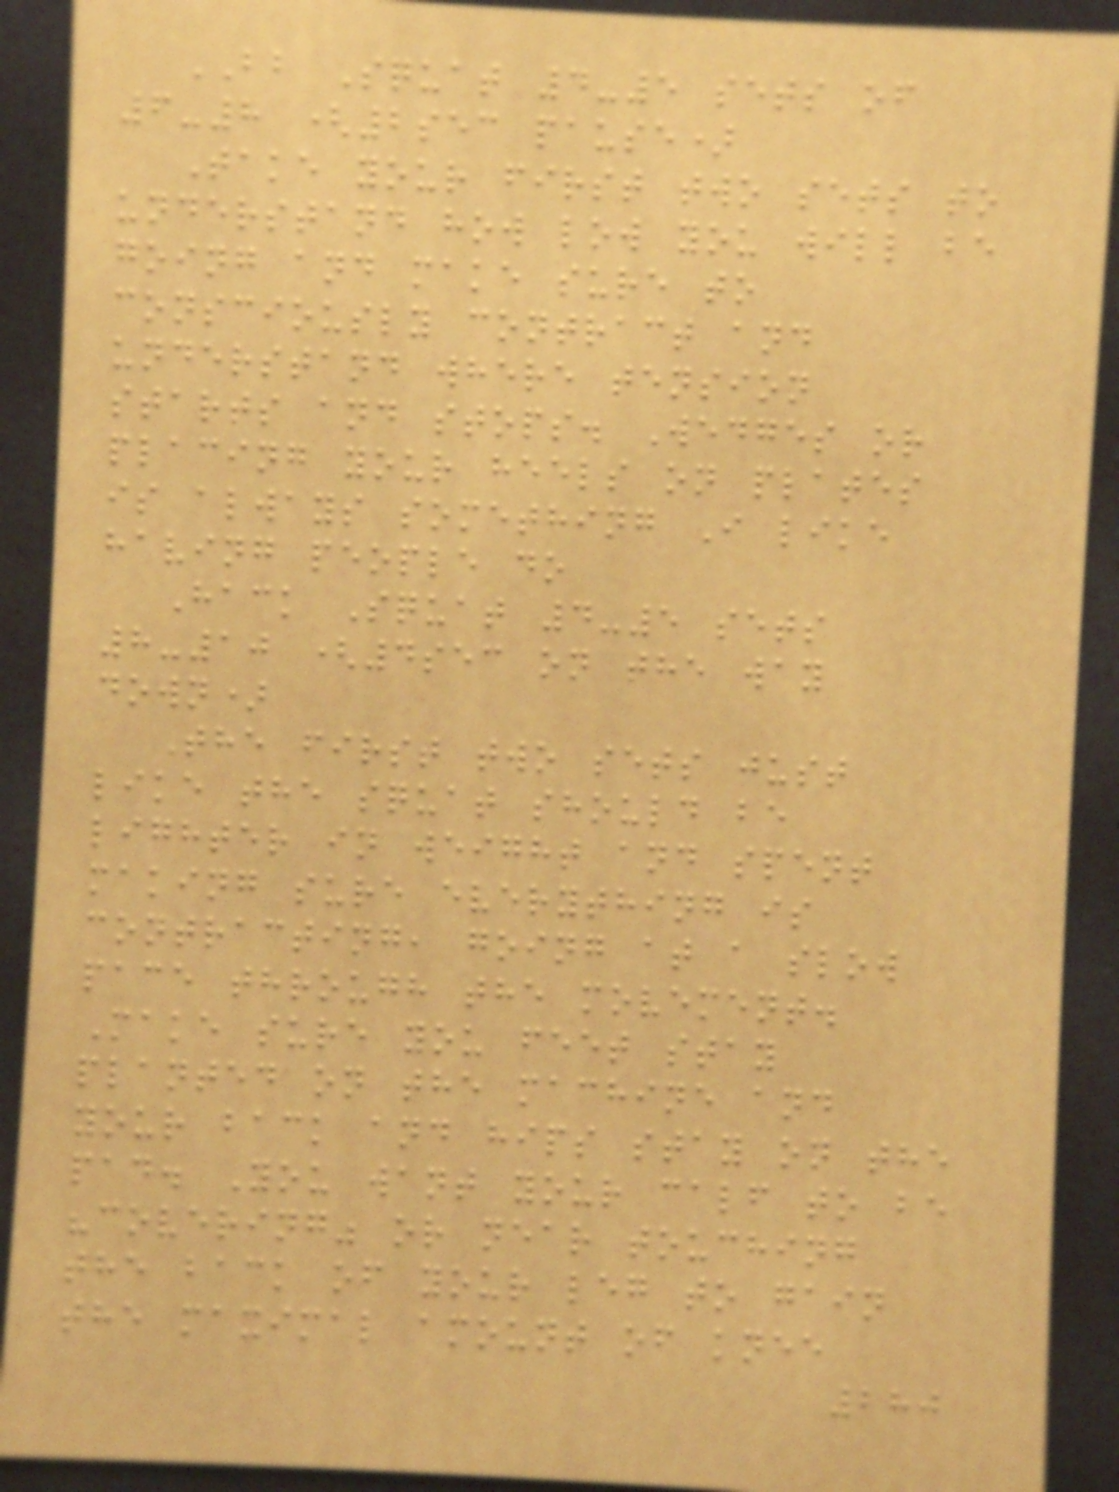BB Squat 4-5 sets of
6-8 (2sec pause)
Take your first two sets to
understand how low you will be
going and make sure to
consciously contract and
understand where tension
starts and stops. Wedges or
placing your heels on plates
is always something I like
having people do
Hack Squat 4-5 sets
8-10 (4sec on the way
down)
The first two sets just
like the squat should be
lighter in weight and spent
making sure everything is
contracting, going at a slow
pace through the movement.
Make sure you feet stay
planted on the machine and
your back and hips stay on the
pad. You want your calf to be
"covering" or near touching
the back of your leg to gain
the maximal amount of knee
280
